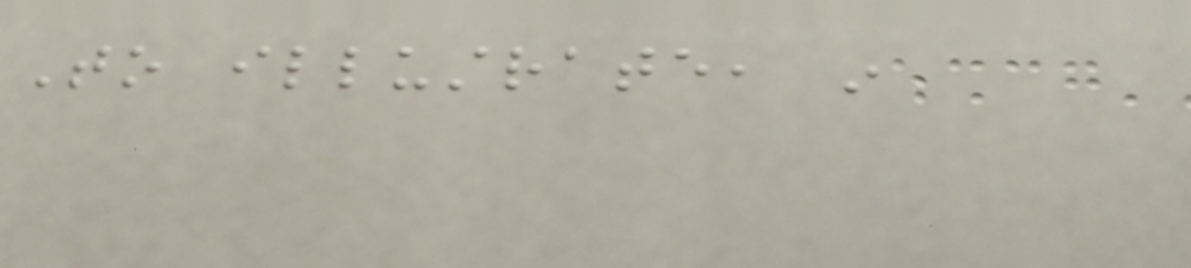To illustrate, in
